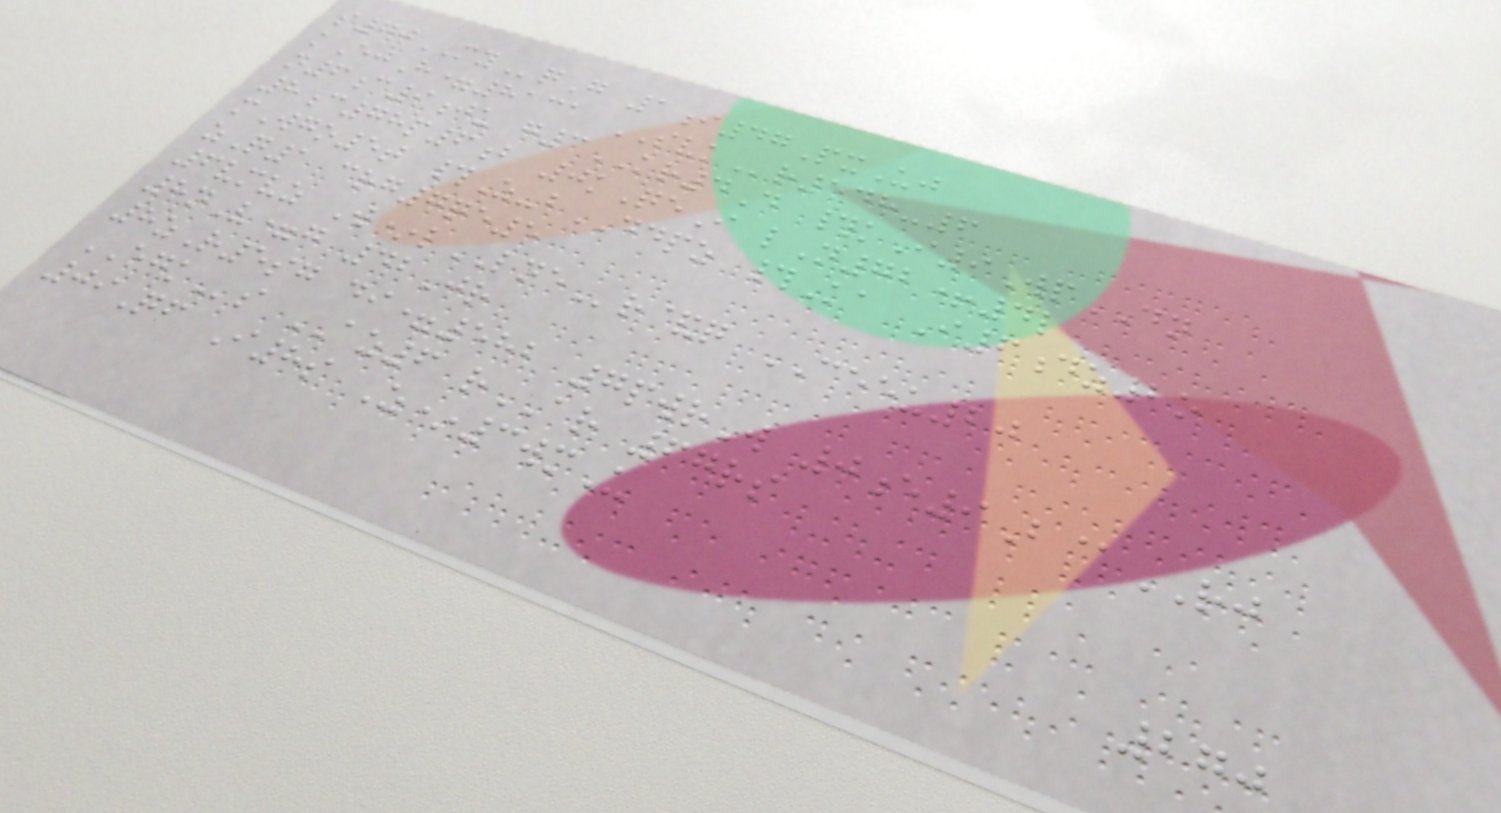s70MYqG 1i47PxUj
kEjH=8131 SVKr548-6
n6c9ju g3KR4D #kI9WpDN
8c78p6b 0kQeI lN72+4l
mWgo5t #Z-bDDPZ #Ka I6dz2o
zQ1 crg7qe5
6vmvz W*lLNEr&q CEEU20
8nV=g 42Jr
8zR5sg di=582 7pwrW 0e9B@RJ
EGKs AZ6 rAR 67rs
09Qf I8s Z*3wmU
270
